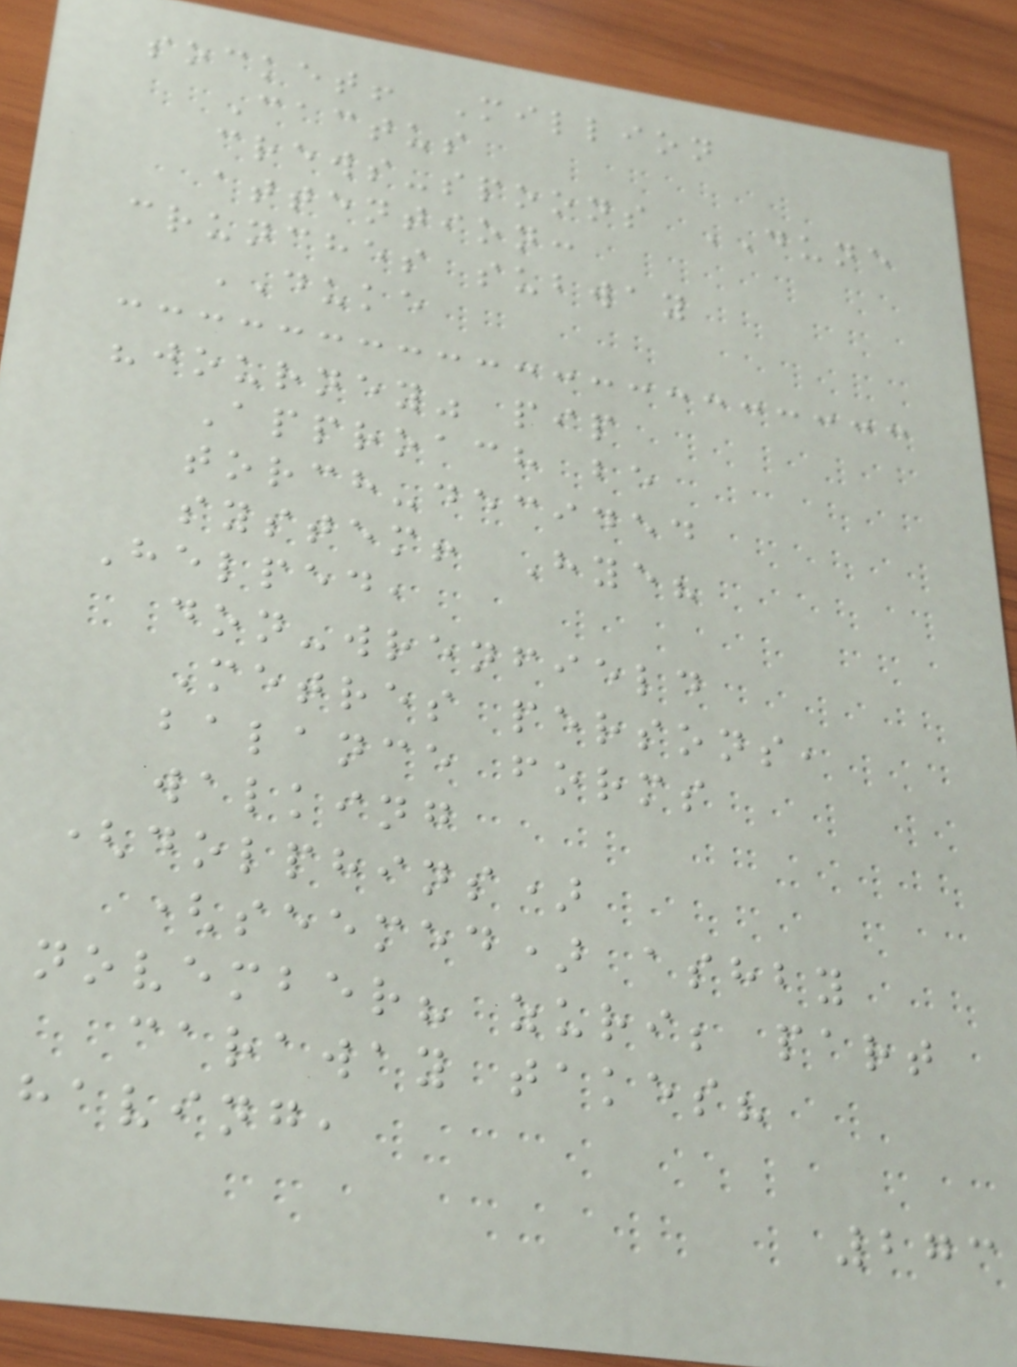socket! Million
Cactus
crews-spoons DUNE
attention:
crunches subway
DUKE
"journey" pip
Approach be
torch-decided
system! Hye?
Helped,
don-wrenfield
Metres persons,
balance forms
walking
(dolphins)
(seemed) ashby
november? zuri; part
caraway takes?
having,
273
